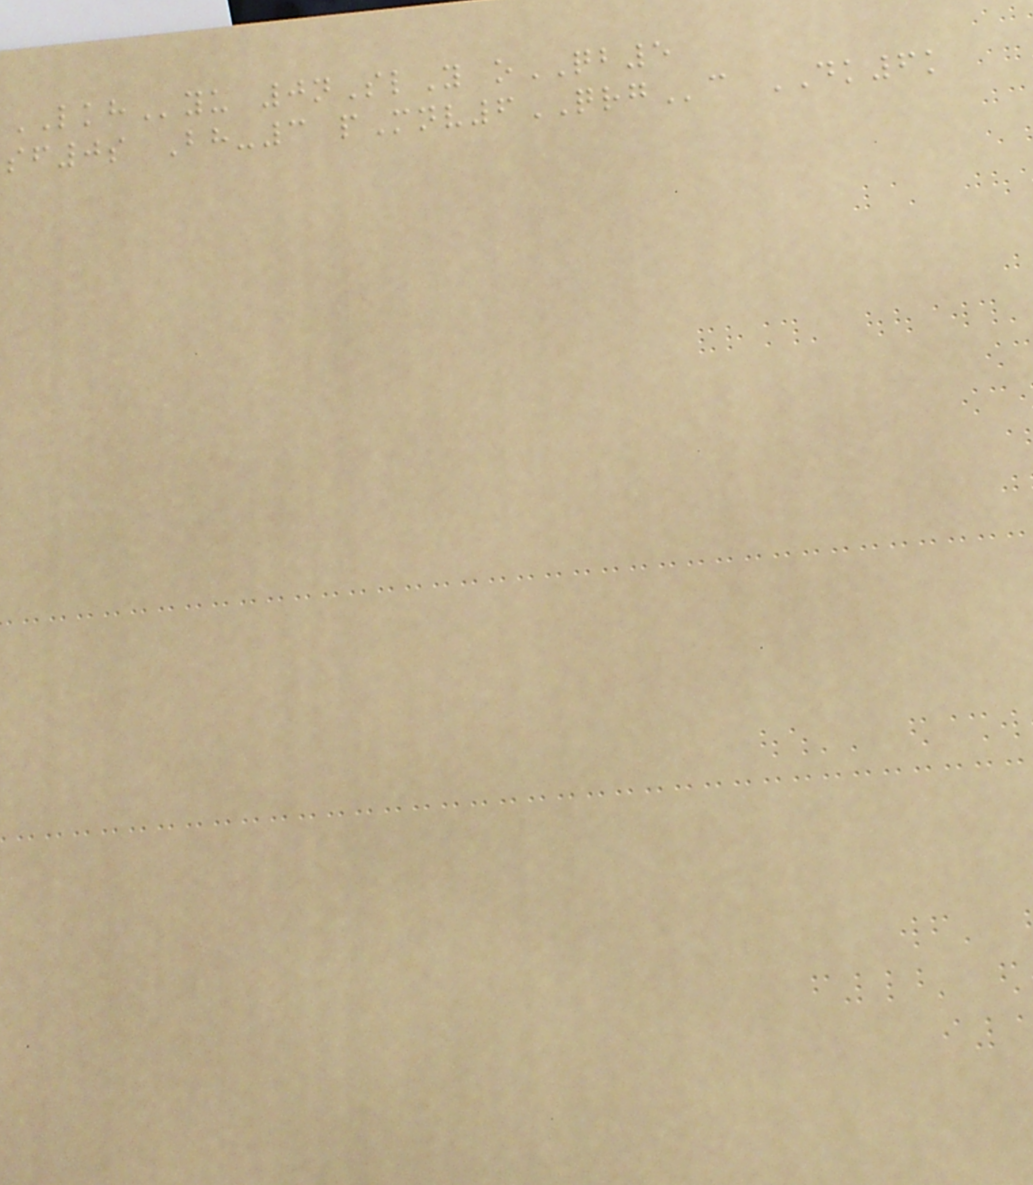LKHyu 0nSlY oQB5
sf0s Bh-3 pMnv6QRGc DK6k
